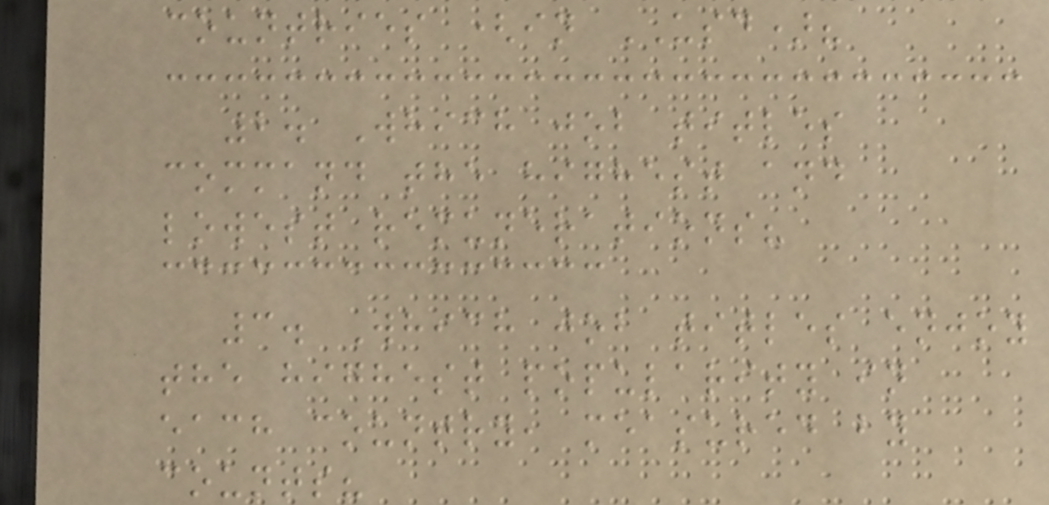countries (in USD)?
2. Which job titles
command the highest and
lowest remunerations?
3. Which job titles enjoy
the highest popularity in
each country, measured by
counts?
